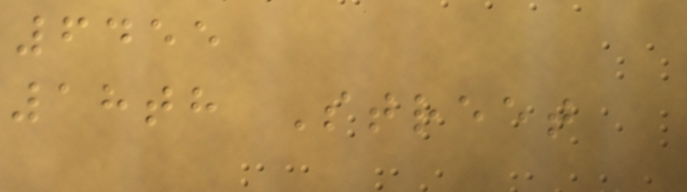6455
18th Street
